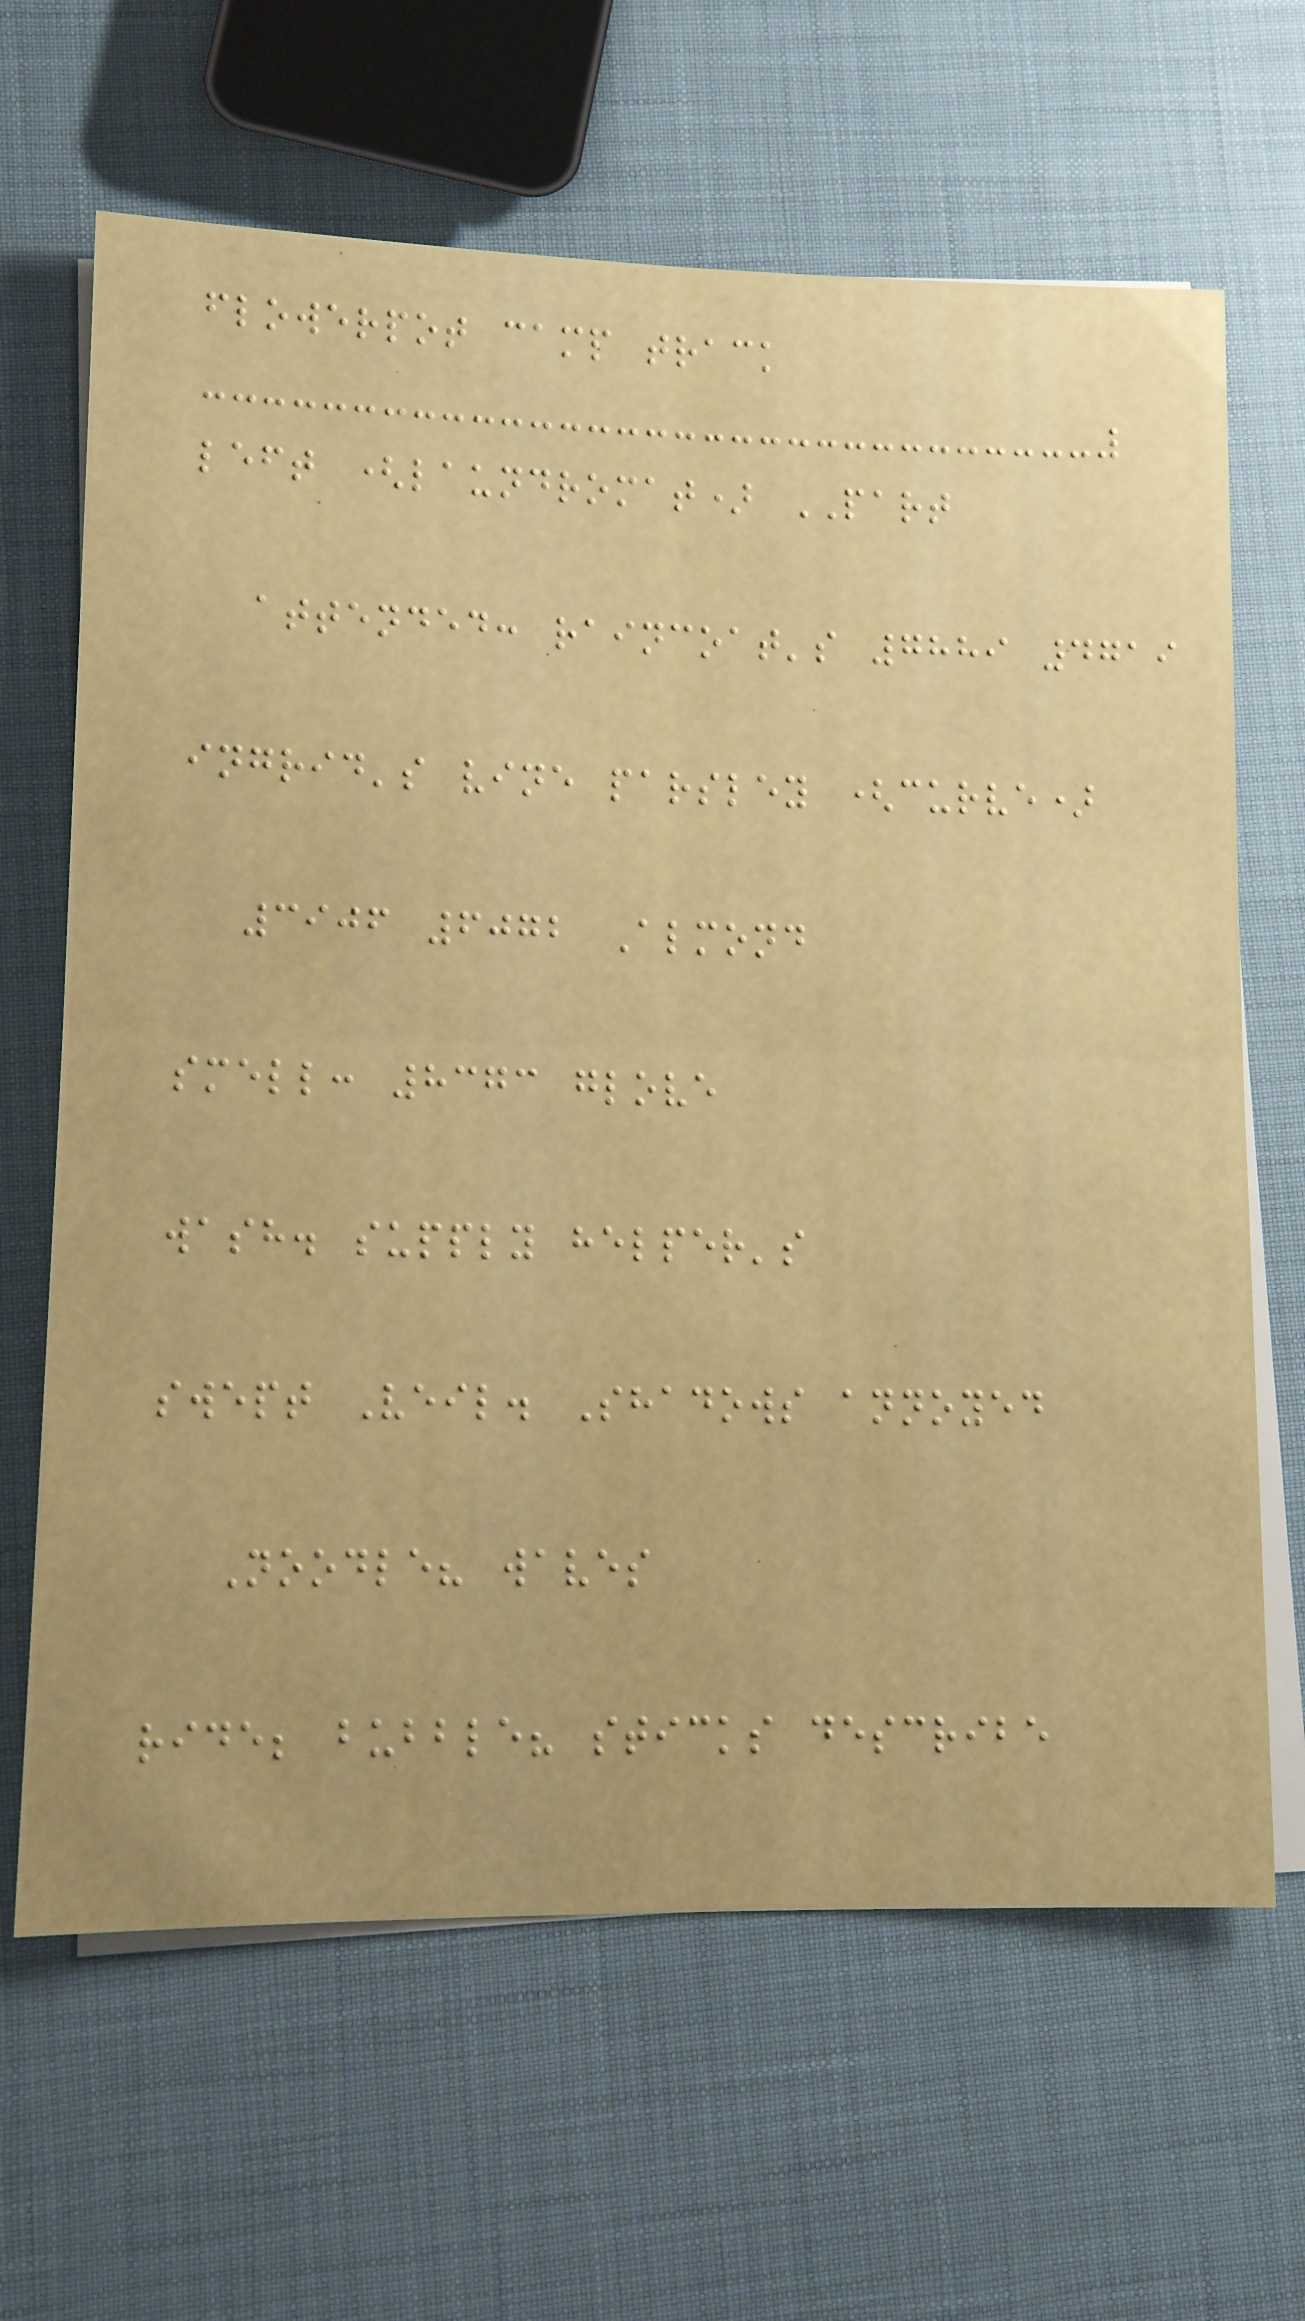flowerpot camp track
left (laundromat) PART
attended: raincoat's 7889 4719
ingrid's vine parsley (curve)
3906 6072 Almond
smell: 8373 glove
wash. supply helper's
swept Veil. Shadows annoyed
Noodle? waves
ride; bubble? sticks describe
